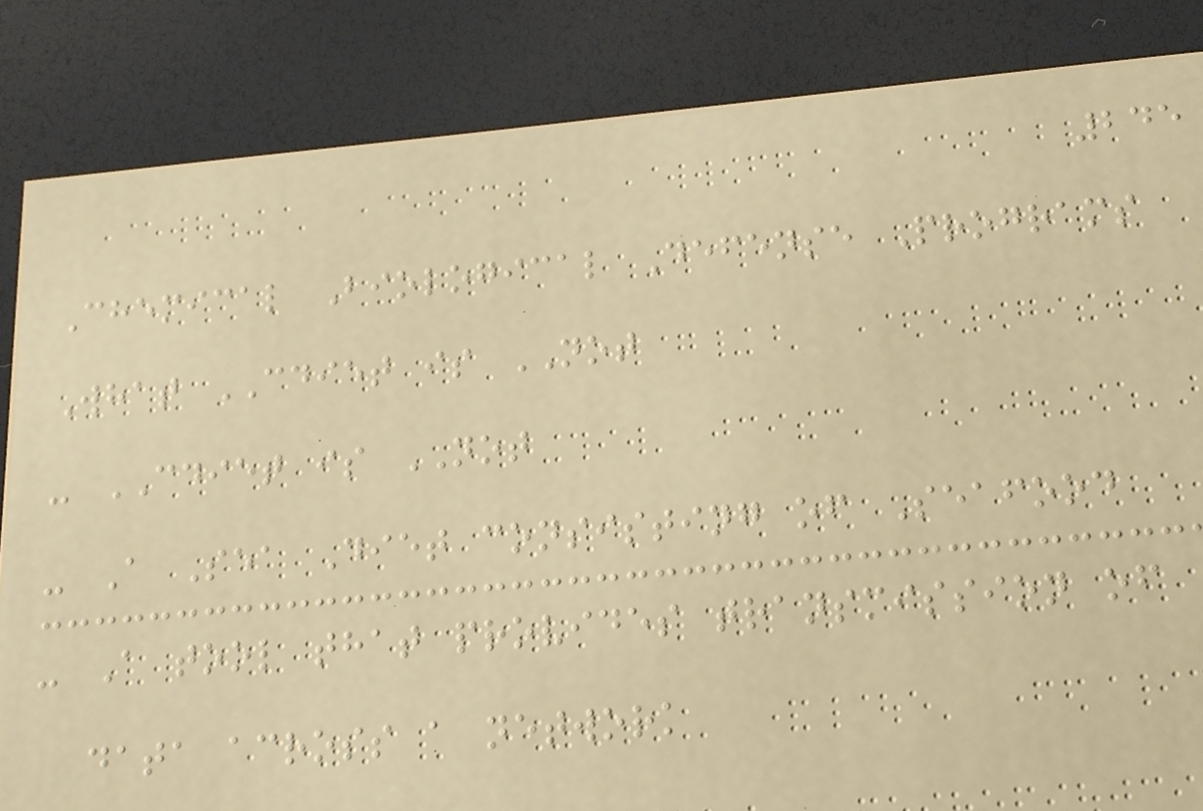245
Chemical Biological Defense Programs
What CDIET is NOT
- CDIET is NOT
- A Sea Diet consisting of Seafood
- A tool that provides transmission of
data across a network
